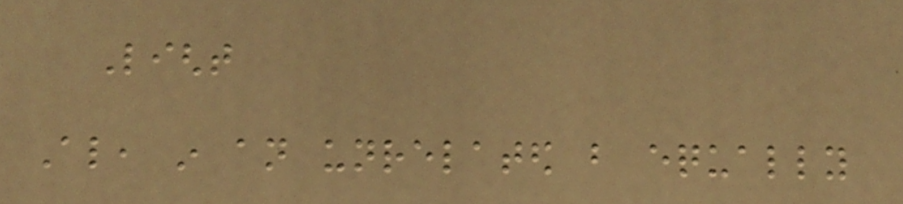Light
Also, in an unrelated but equally
